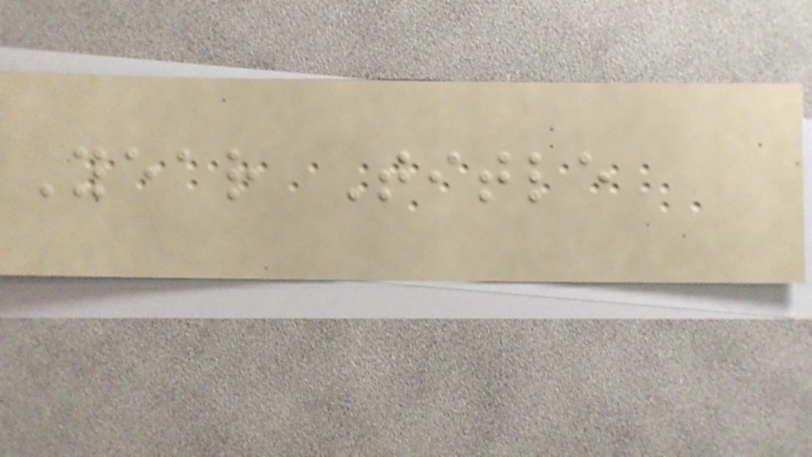Year Title
